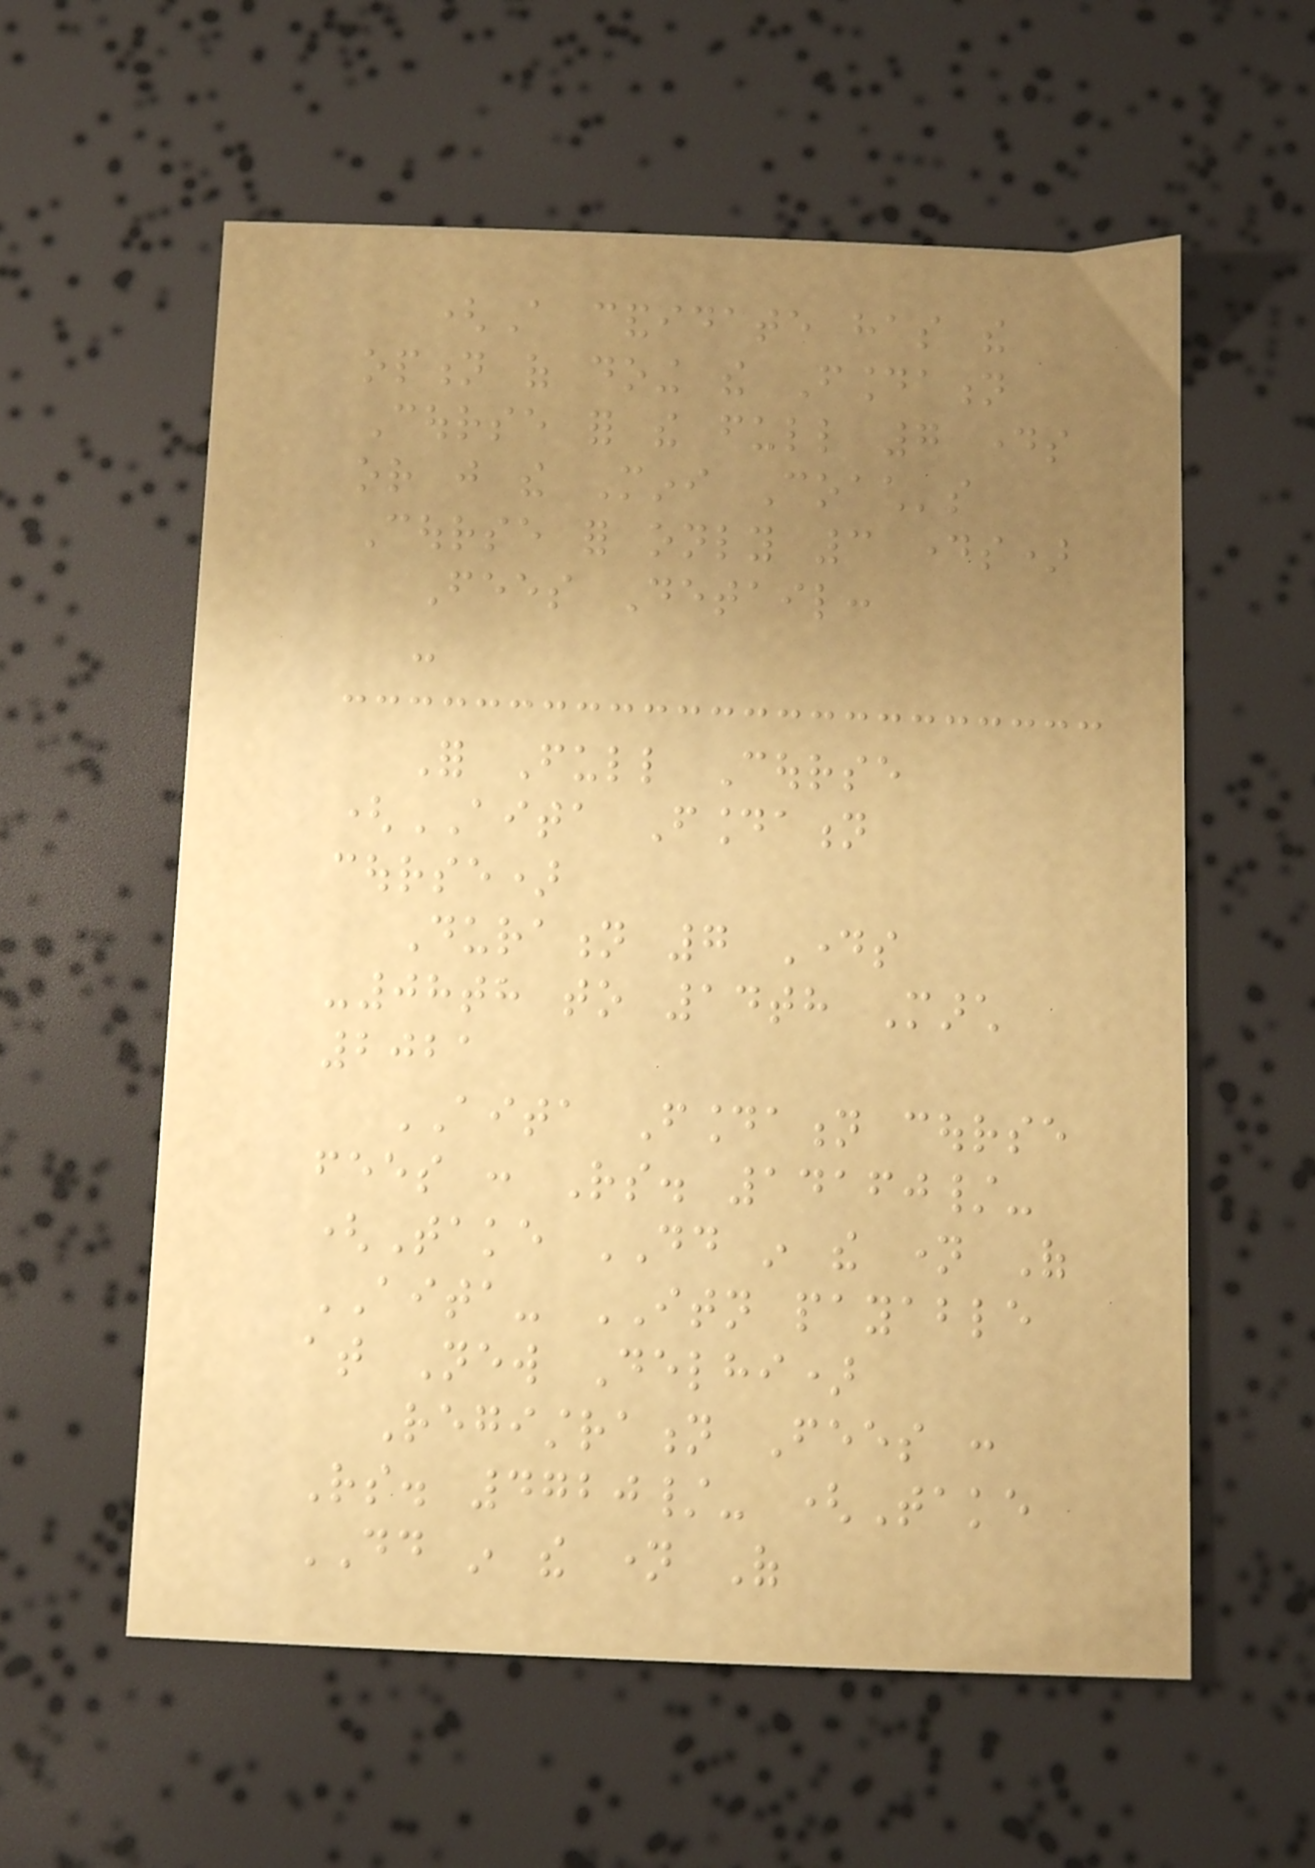(A candidate has the
option of doing the Foundation
Course for the full 7 days
or just the Mini Coach's
Course for only 3 days)
Fees Detail:
-
For Full Course
(AITA Foundation
course)
Duration 7 Days
-08th to 14th March
2021
AITA Foundation course
fees : Rs. 14160/-
(Take DD in the name Of
AITA- ITN payable
at New Delhi)
Registration Fees :
Rs. 4720/- (Take
DD in the name Of
